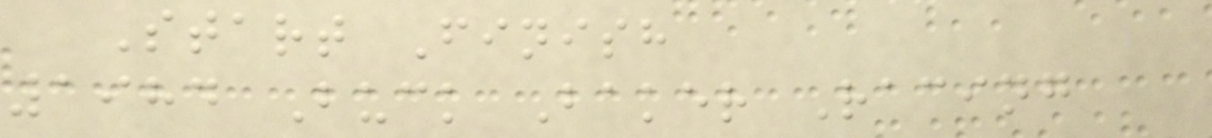Start Finish
1984 Buck Baker Racing
